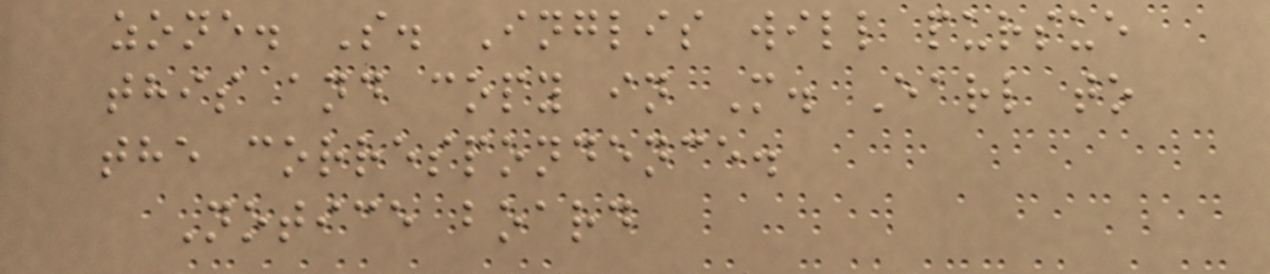zone. S. Inglis will pursue
this and copy in M. Earl to
the correspondence.
Notice board
